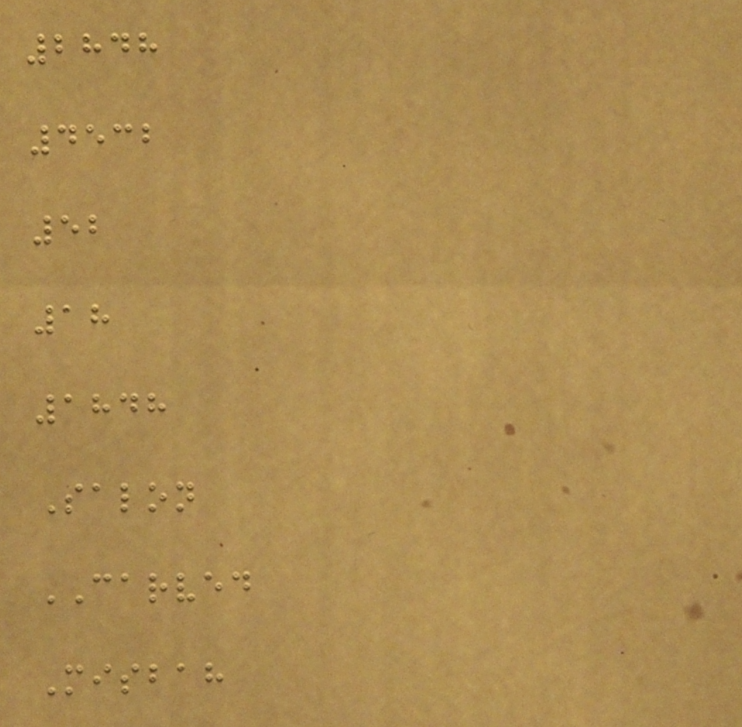2848
4532
52
18
1848
Salon
CARVED
Misbah
